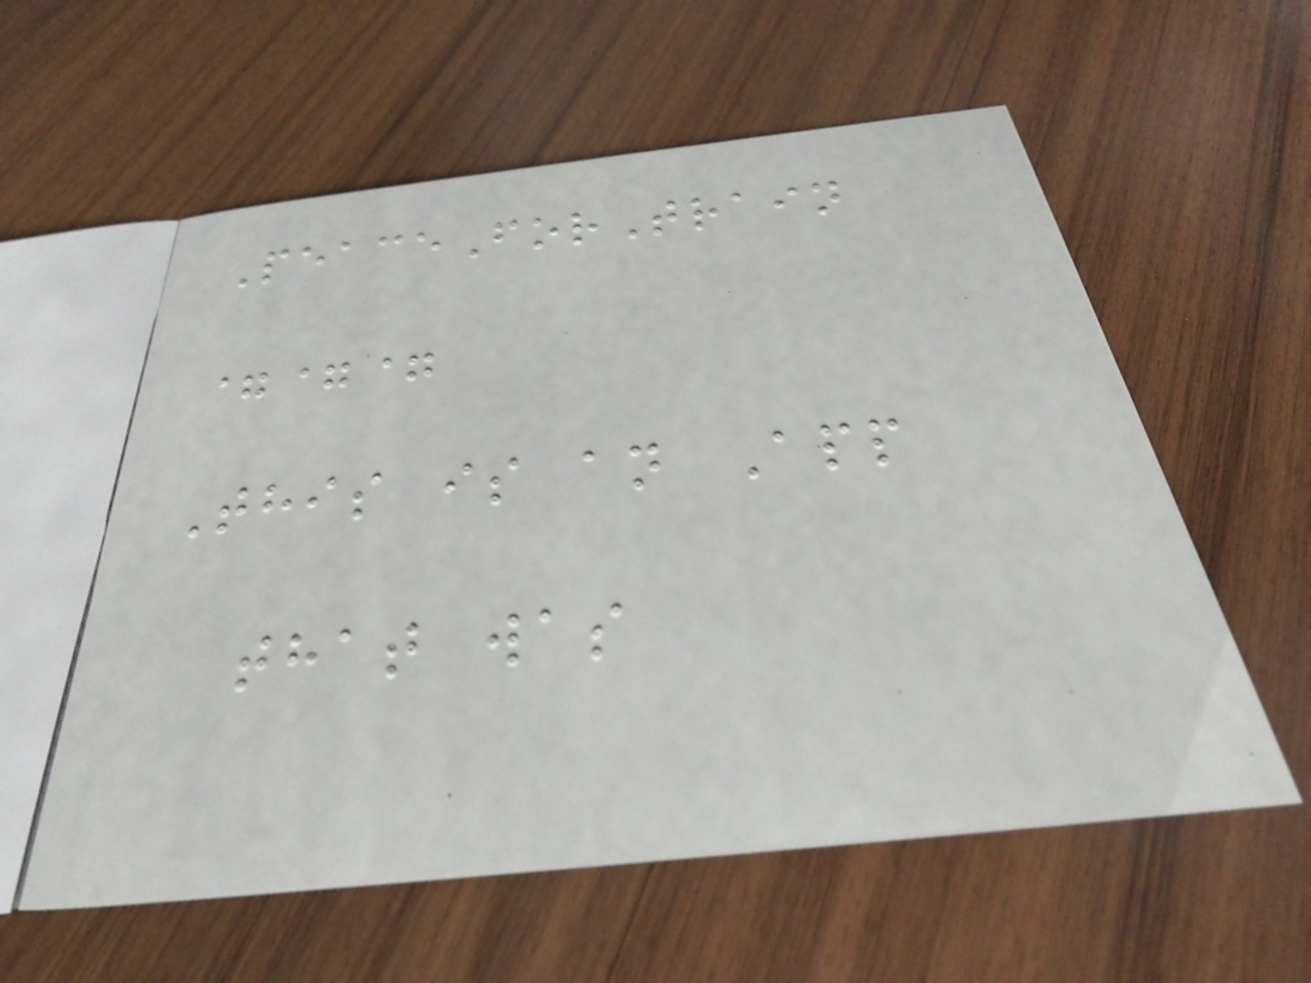PeaceForTrain
===
This is an App
that was
